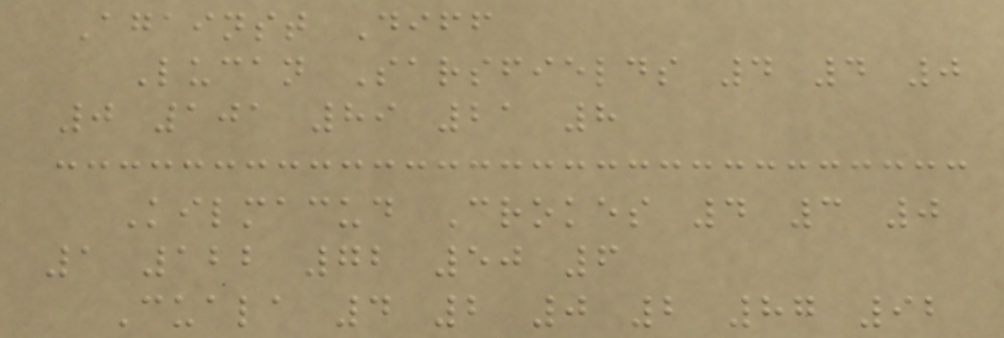Against Diff
Lucan Sarsfields 4 4 0
0 101 89 21 8
Kilmacud Crokes 4 3 0
1 122 72 50 6
Cuala 4 2 0 2 87 92
